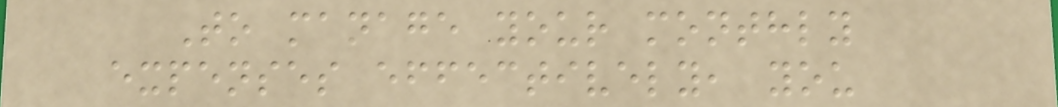To manage your monthly
expenses effectively, you
